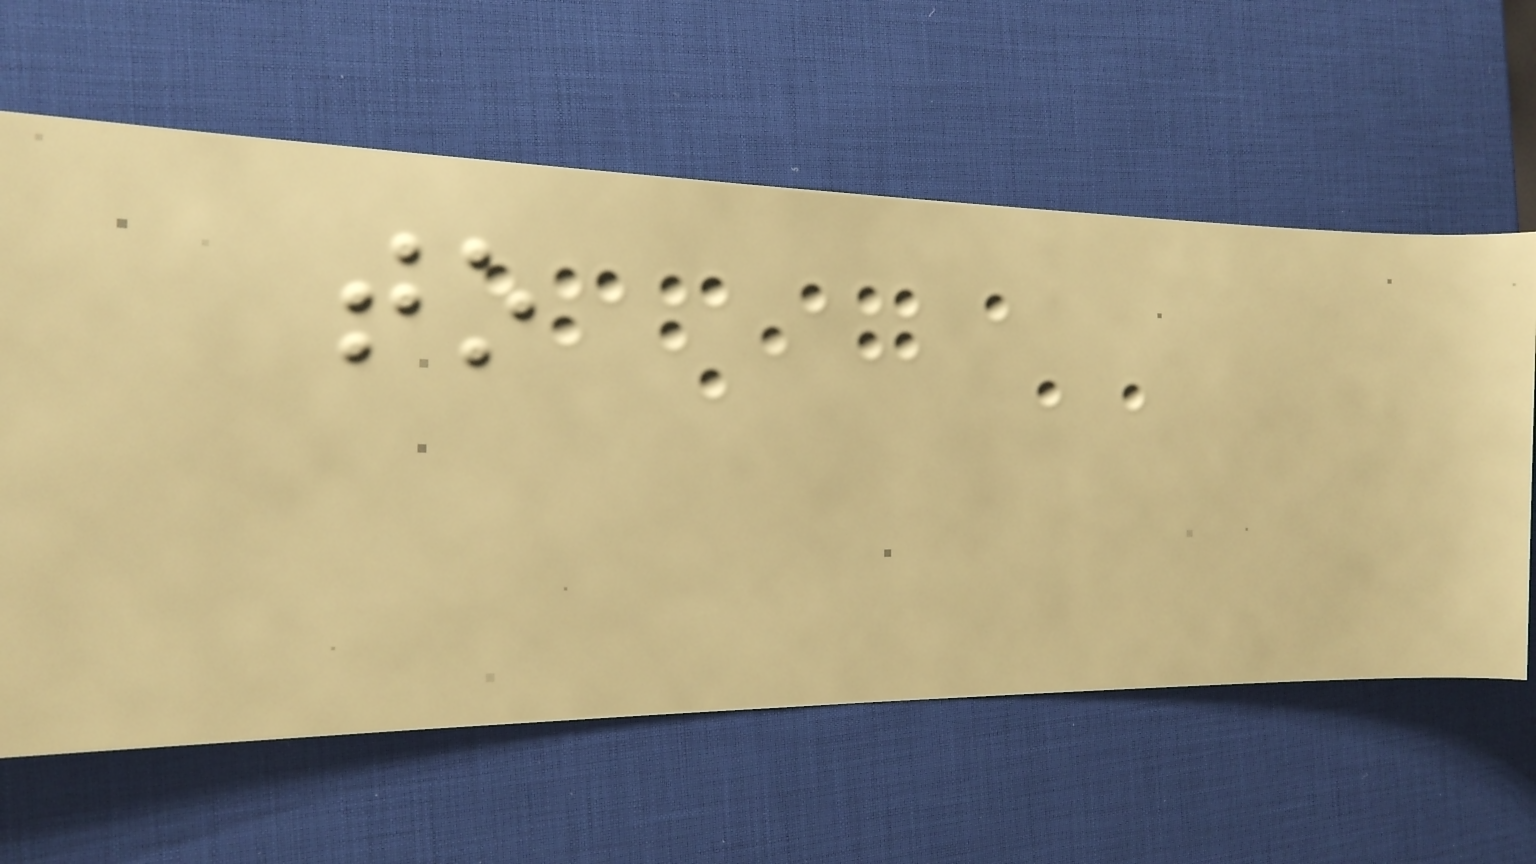to
